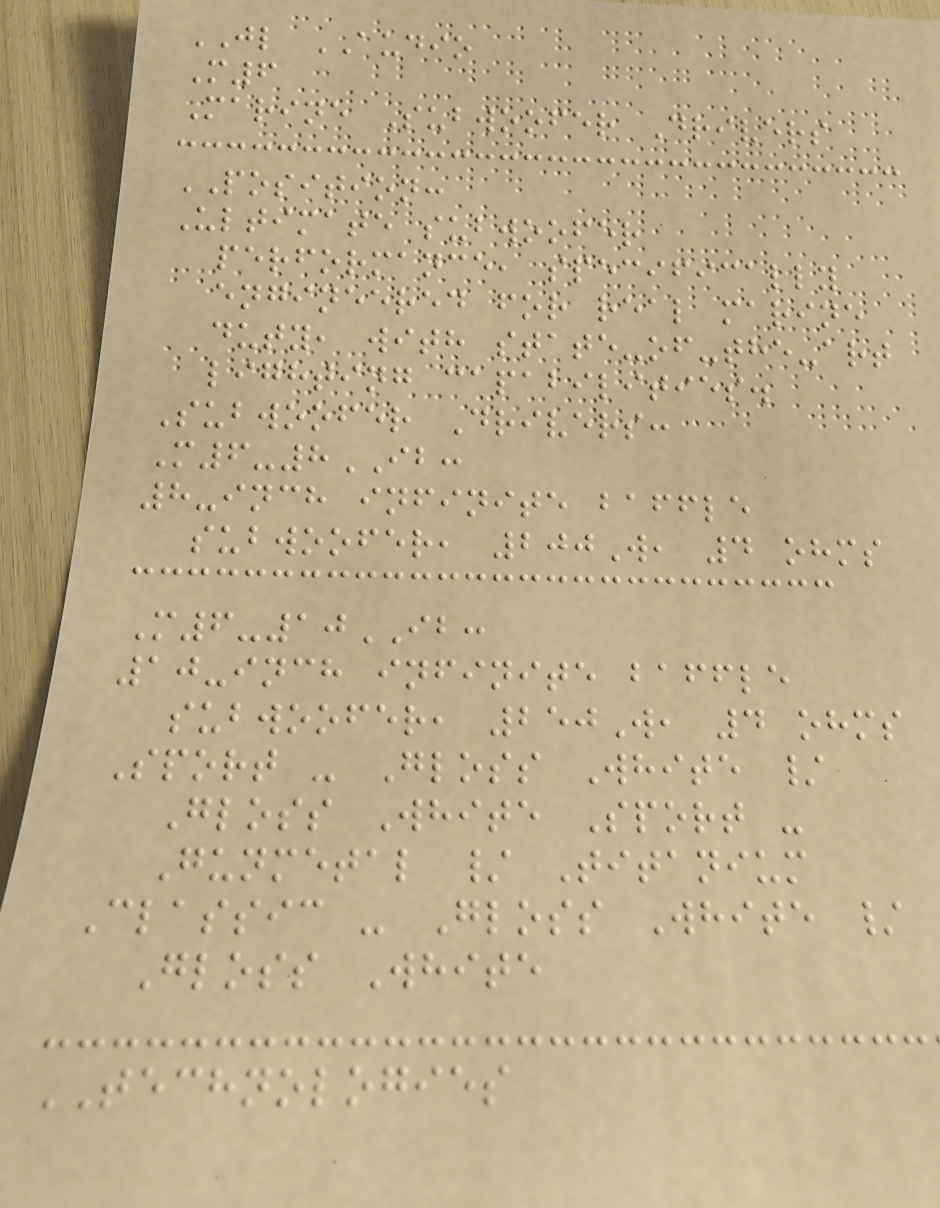JL AUDIO
M6
Marine Subwoofer Drivers
POSITION:
Ultimate subwoofer
performance, specifically
engineered for real marine
duty, with state-of-the-art
lighting capabilities.
Subwoofer Drivers:
M6-8IB:
8-inch infinite baffle
subwoofer, 200W, 4 ohms
M6-10IB:
10-inch infinite baffle
subwoofer, 250W, 4 ohms
Sport - Gloss White /
Gloss White Sport -
Gunmetal / Titanium
Classic - Gloss White /
Gloss White
TECHNOLOGIES
